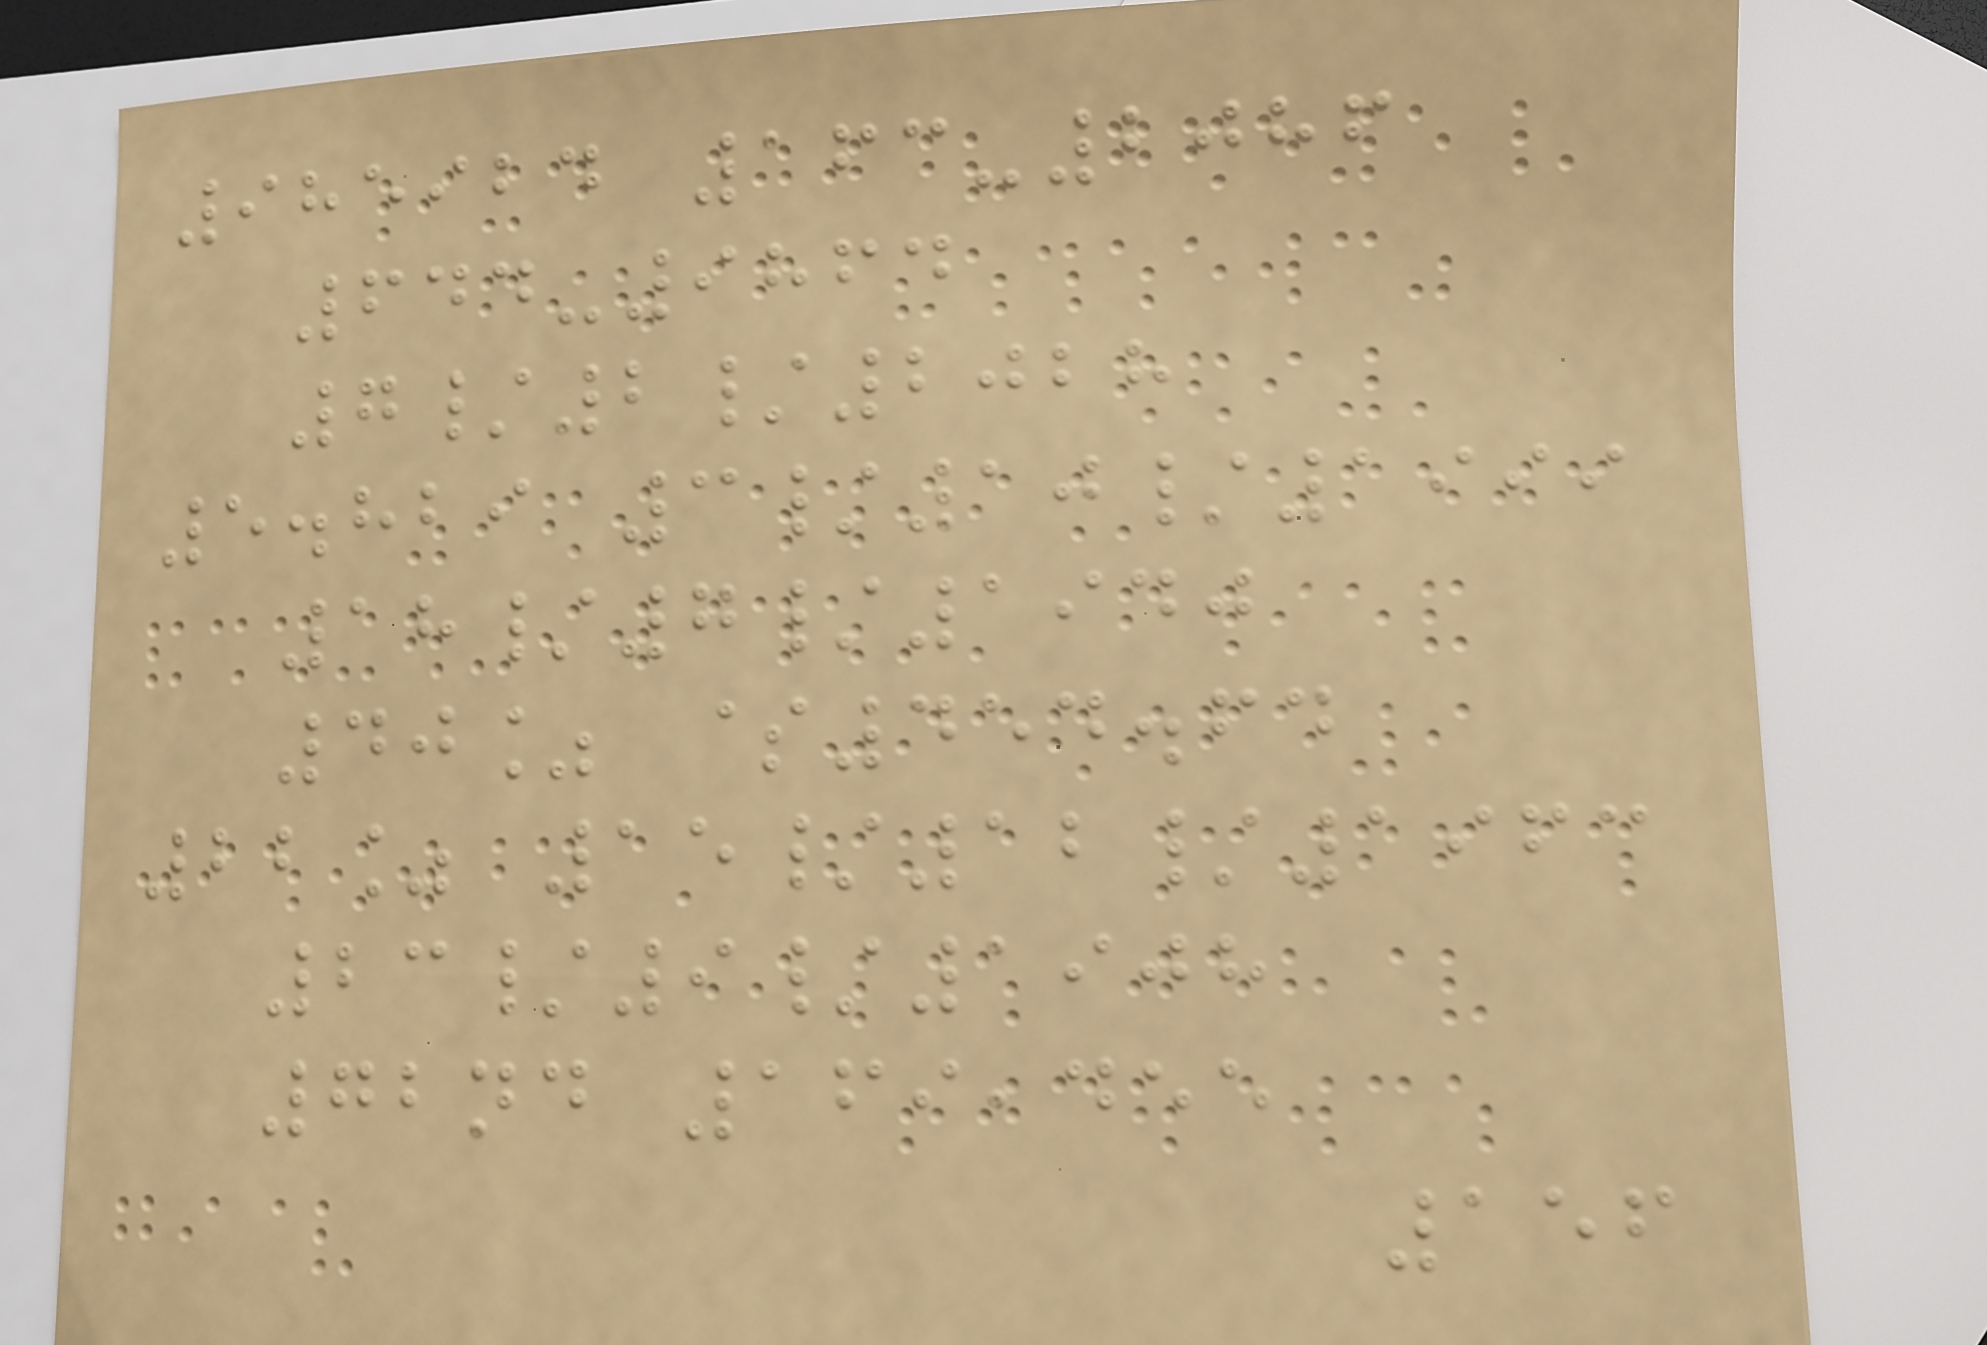985924 163-2086
644-9864
7/2/2028
5.829 3/10/1999
18/7/1940
40% $454.64
22% 15/12/1963
23/9/1908
72nd 169,455
156
